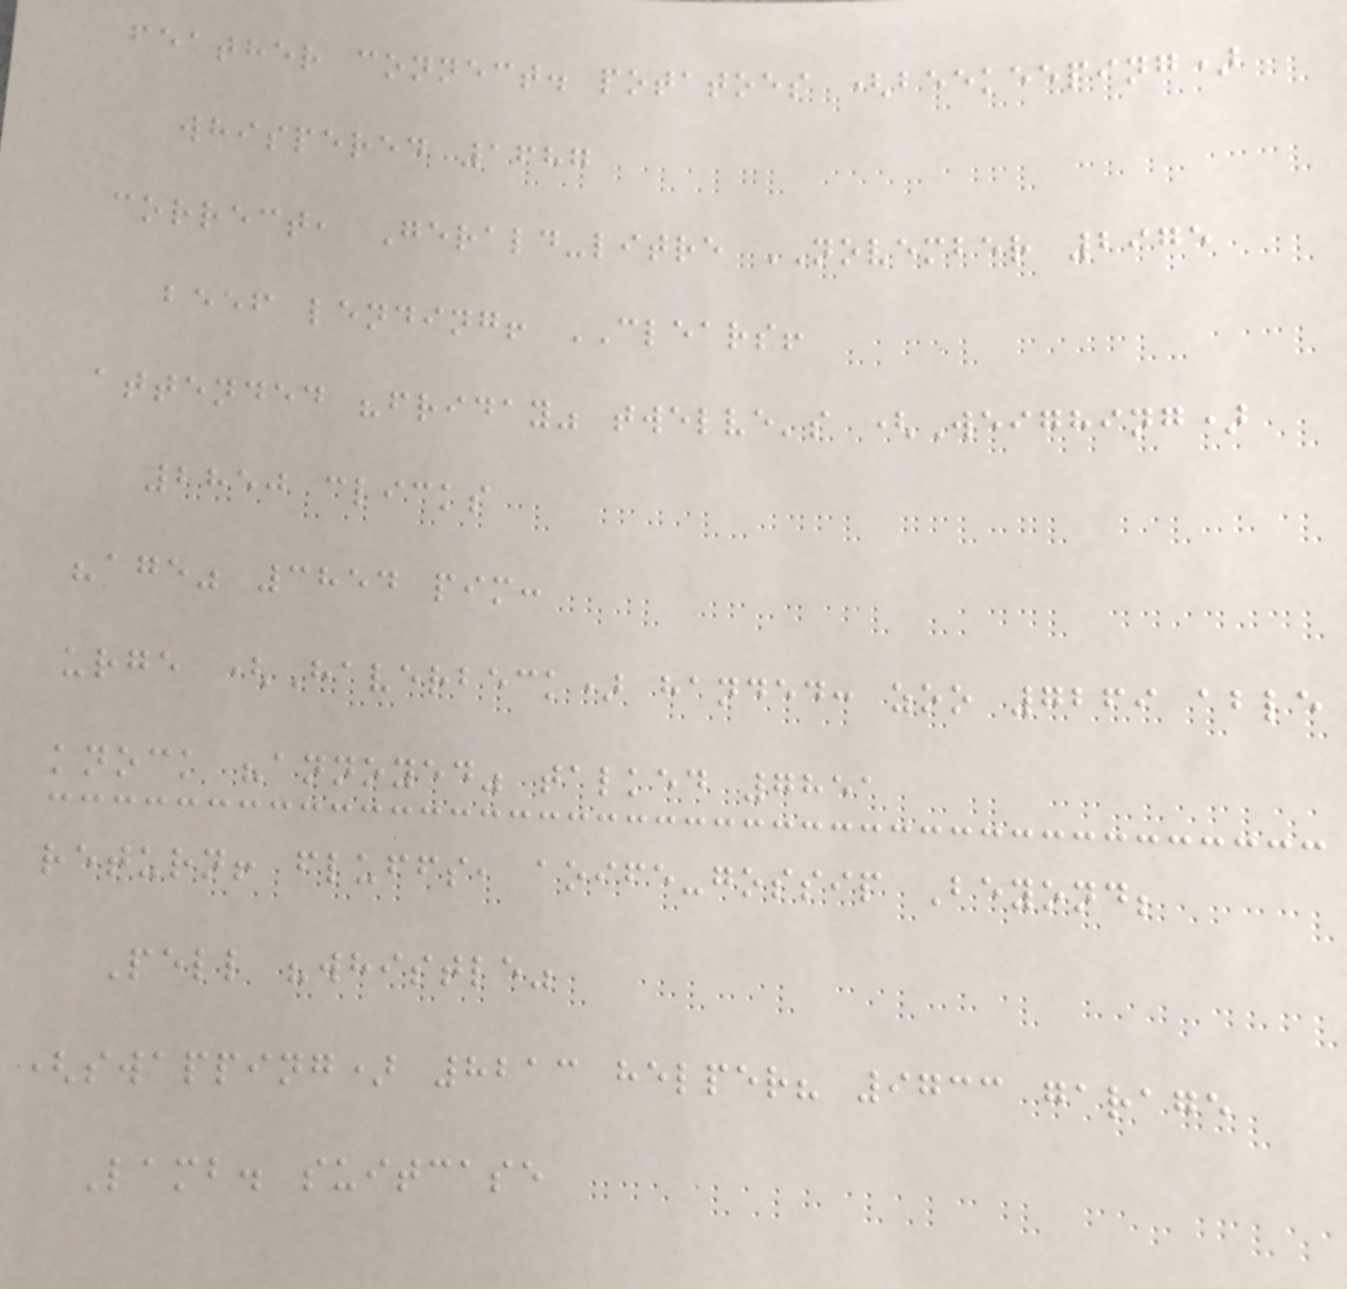feather connect. potatoes (beekeeping)
whispered 1687
correct, Gerald-litre NOVEMBER 2975
beef lending! CLEARS!
attended "friday" twelve's (Weighing)
2850 clicks
"age" 3854 pim:
urge (Haverbeck) handed: zoo 7269 able
knock "annoyed" talked 7851
return! fluffs, aoife-gossip Beyond;
Pell "whistle"
(swapping) 8213 helper? 9733 garage
Lamb. suitcase
